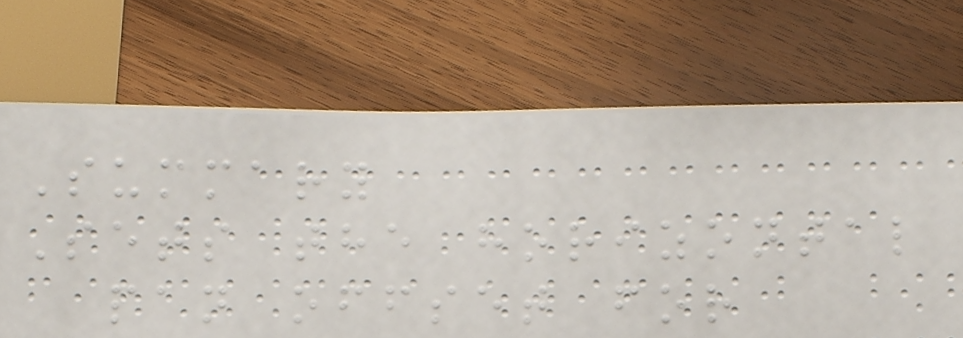Summary
Sets the horizontal
pan offset for
